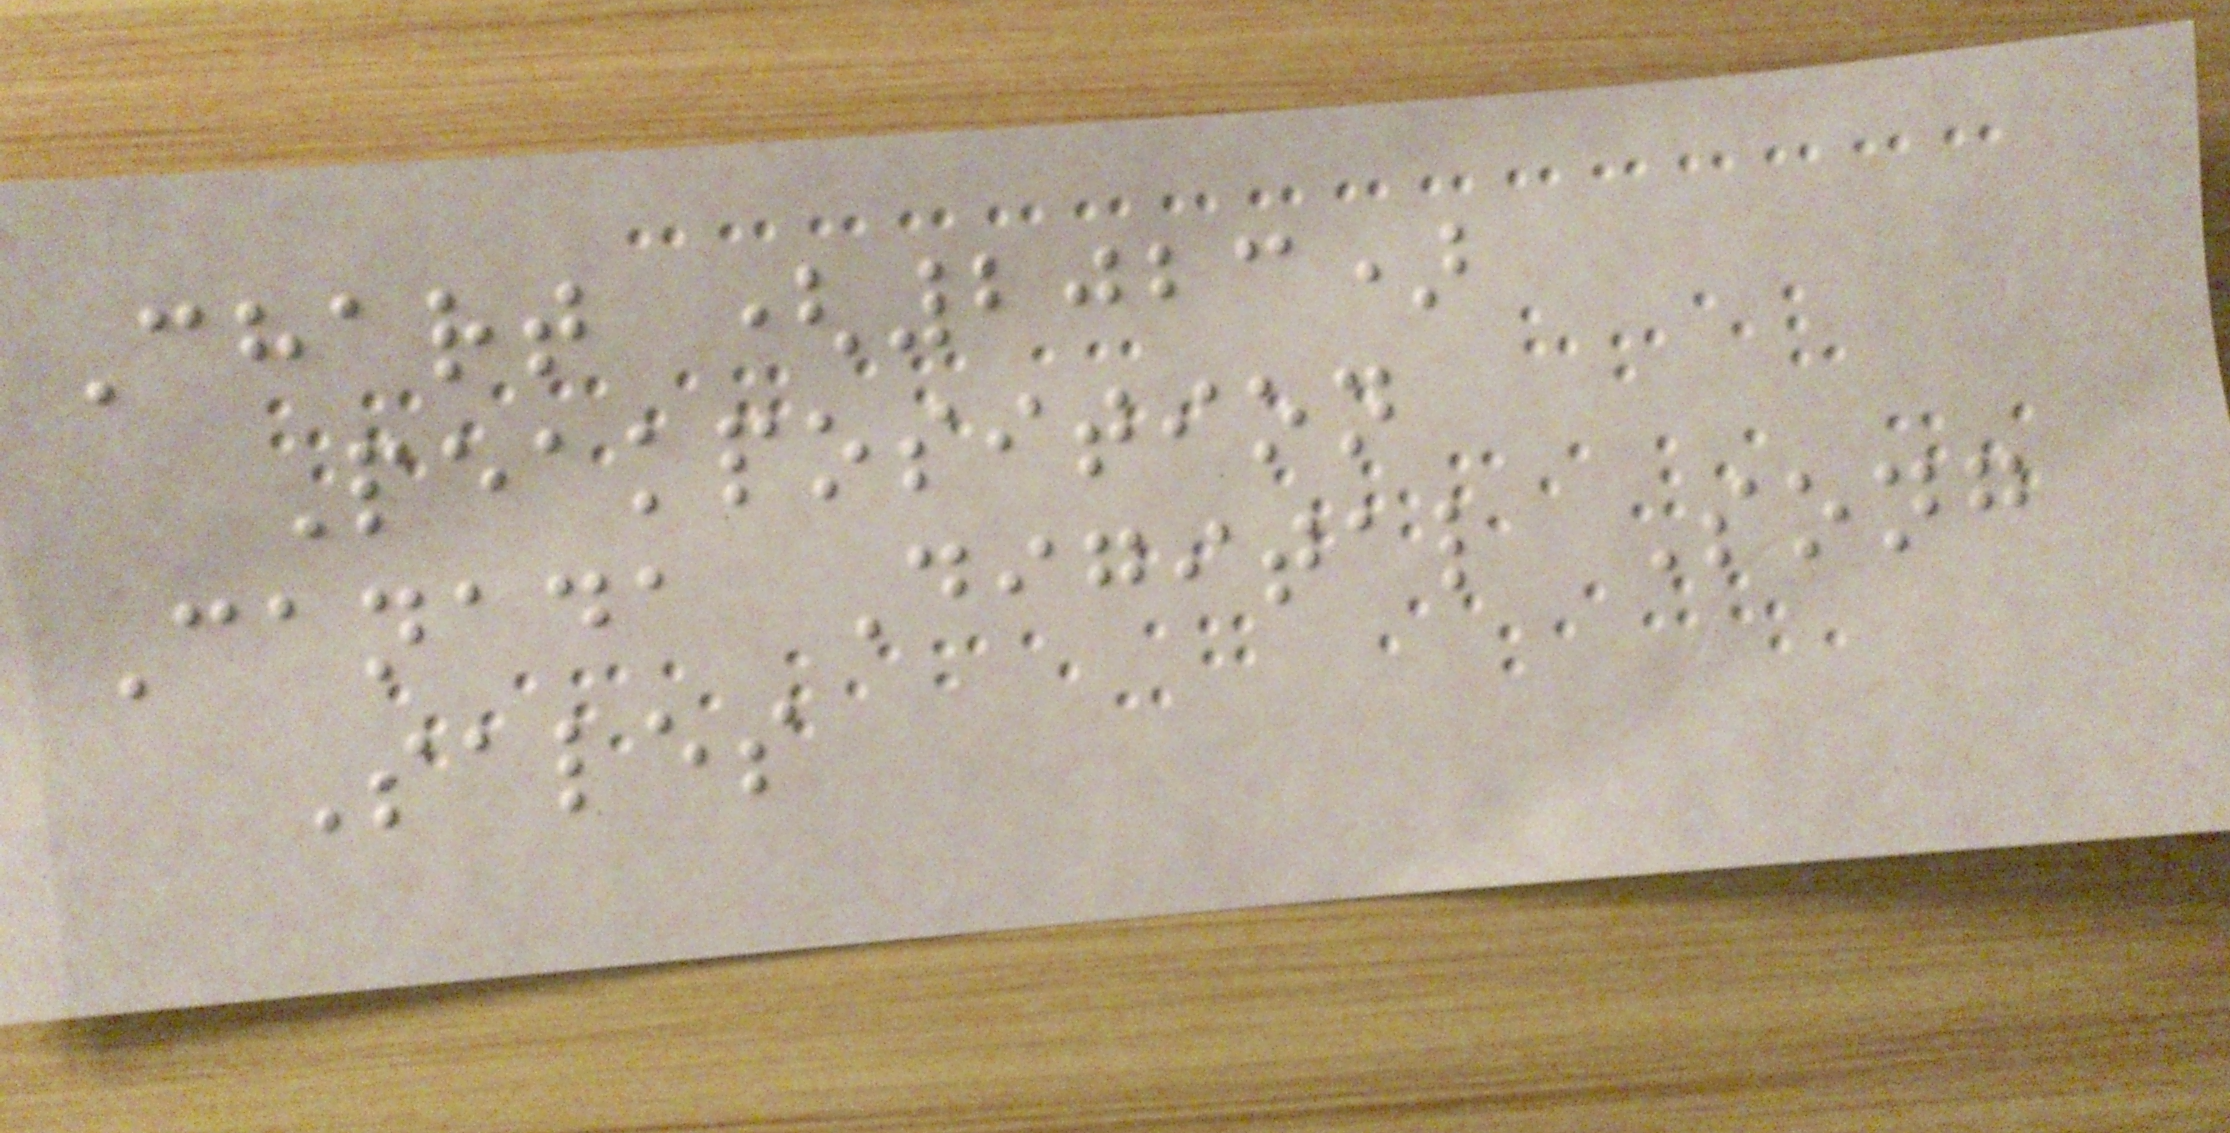Chart (2023)
Peakposition
Canada Digital Song
Sales
